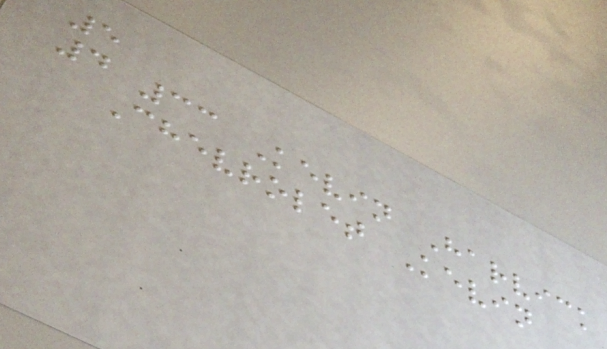5
4 33 Kevin Harvick
Chevrolet Kevin
